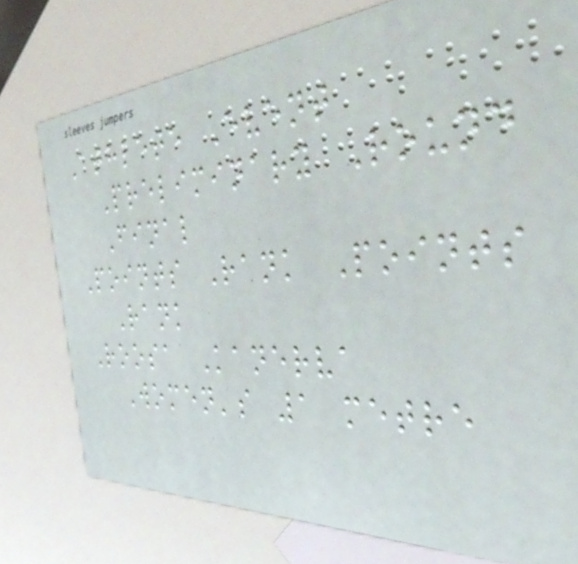Athlete Event
Preliminary Round
Final
Points Rank Points
Rank
Roosa Kanerva
Women's 1 metre
